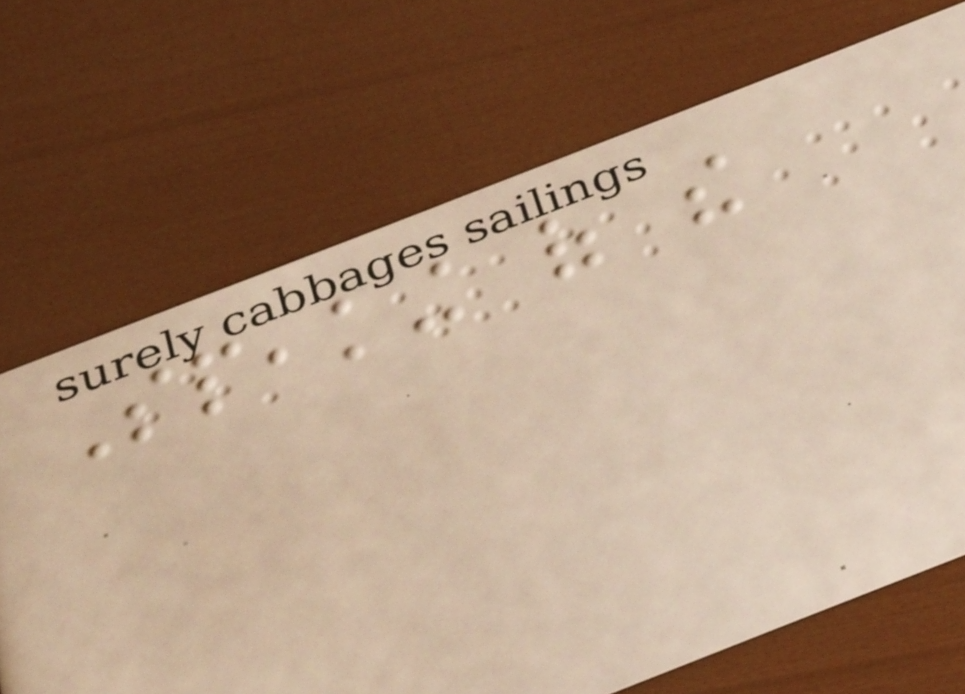Speaking of the
